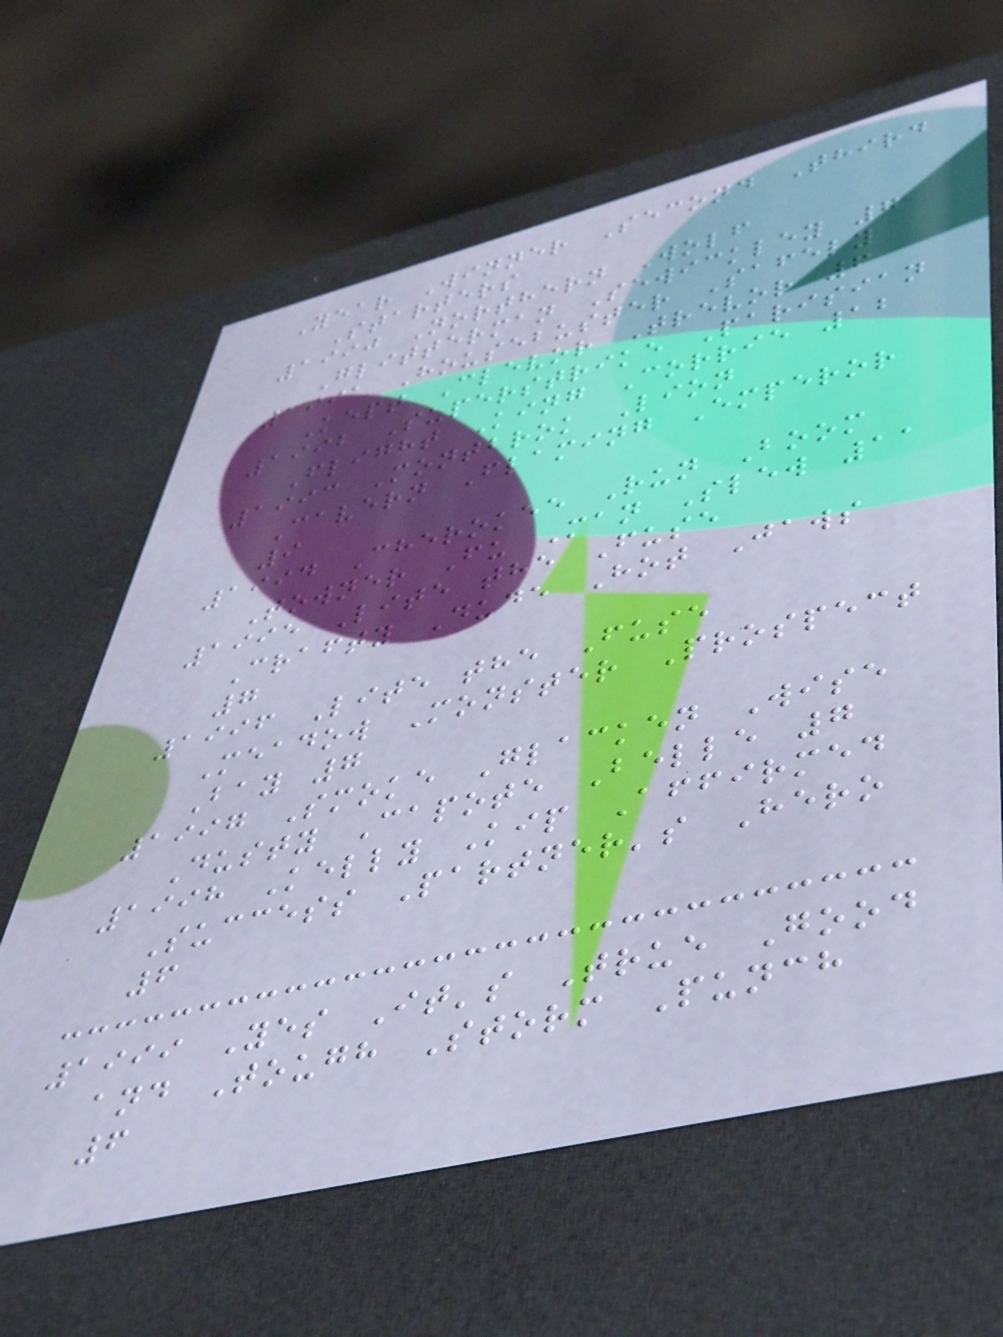Year Winner Second Third
Starters
1990 Northern Wolf
Glitterman Sewickley 7
1991 Housebuster Safely
Kept Clevor Trevor 6
1992 Superstrike Parisian
Flight King Corrie 12
1993 Montbrok Lion
Cavern Flaming Emperor
9
1994 Cherokee Run Boom
Towner Fu Man Slew 11
1995 Lite the Fuse
Crafty Dude Hot Jaws
7
1996 Lite the Fuse
Meadow Monster Prospect
Bay 7
1997 Smoke Glacken Wise
Dusty Capote Belle 7
1998 Kelly Kip Affirmed
Success Partner's Hero
6
1999 Yes It's True Good
and Tough Storm Punch
6
